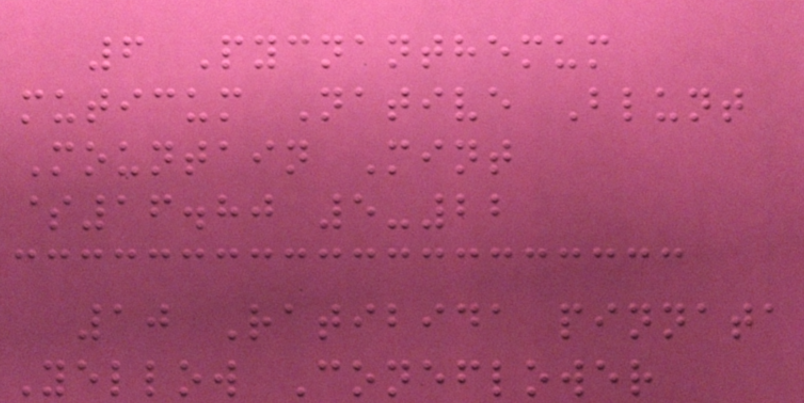6 Pycnanthemum
muticum Native Blunt
Mountain Mint
$16.80 5-22
10 Ratibida pinnata
Yellow Coneflower
